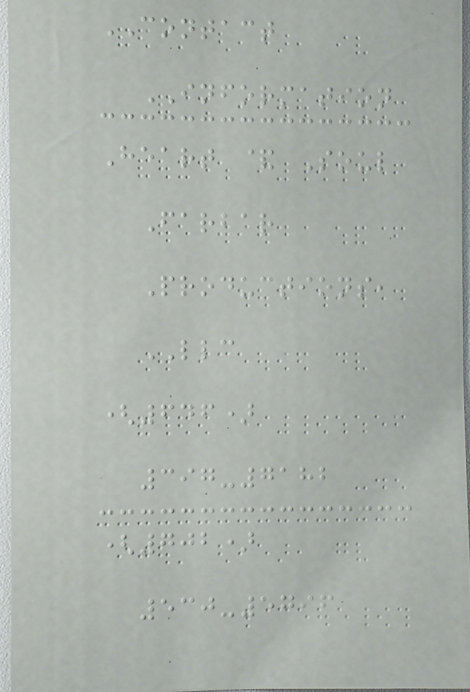CONTACT
INFORMATION
Heart & Soul
Farbar
Productions,
LLC
(646)
397-7182
(702)
530-5796
